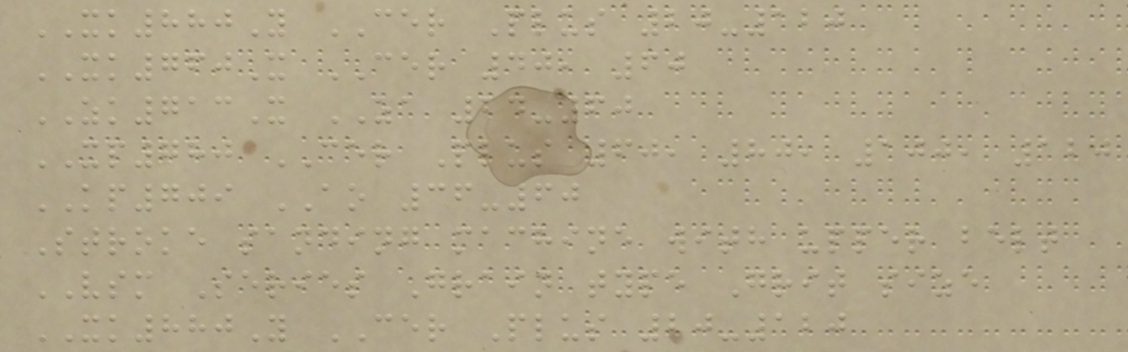XK880Y CER Plus 20-120
XK760X CER 40, 60
ZK713X ZA 24-60
XP780 CER Plus 60, 80, 100, 120
KP709 AO 36-60
Stroke sanding machine with upper belt
VSM Series Grain type Grit size
XK880Y CER Plus 20-120
